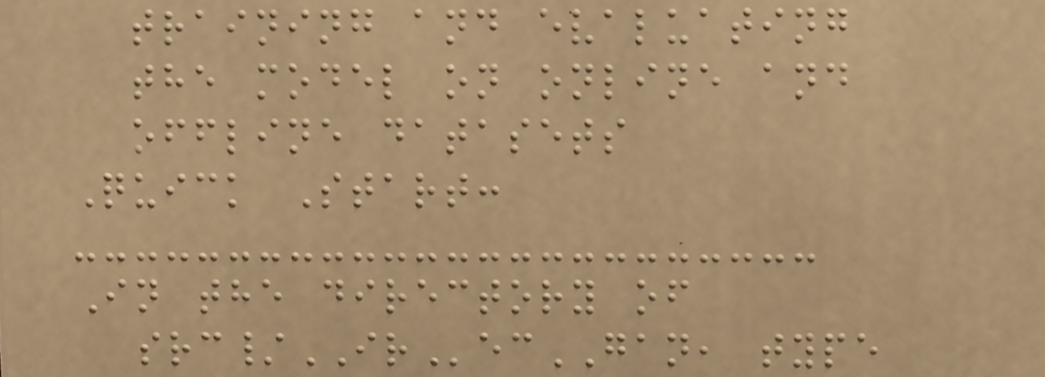training and evaluating
the model on online and
offline datasets
Quick Start:
In the directory of
src/IRecGAN, type
